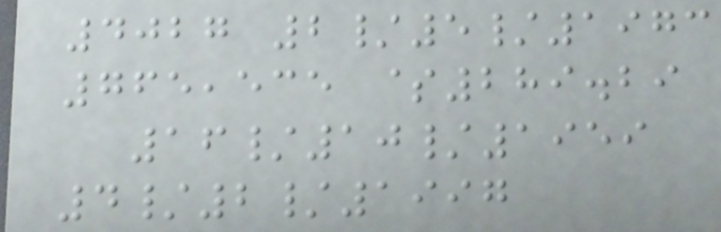4027 2/5/1973
765,535 $289.29
16/10/1959
4/2/1997
